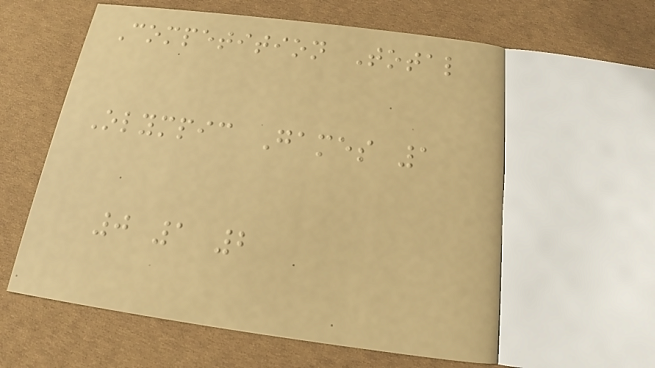Competition Total
Olympic Games 1
0 1 2
